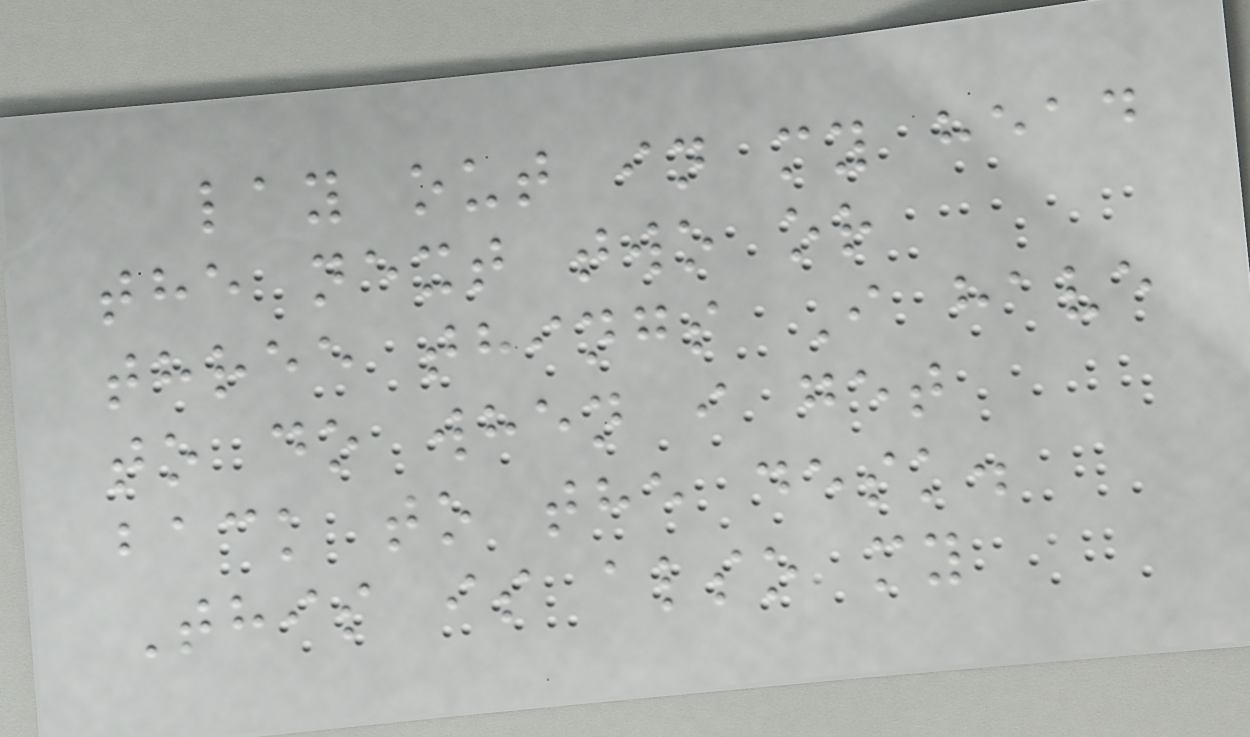lay out in my head
the next two or
three things I have
to do when i get
back to the desk.
This is also my
